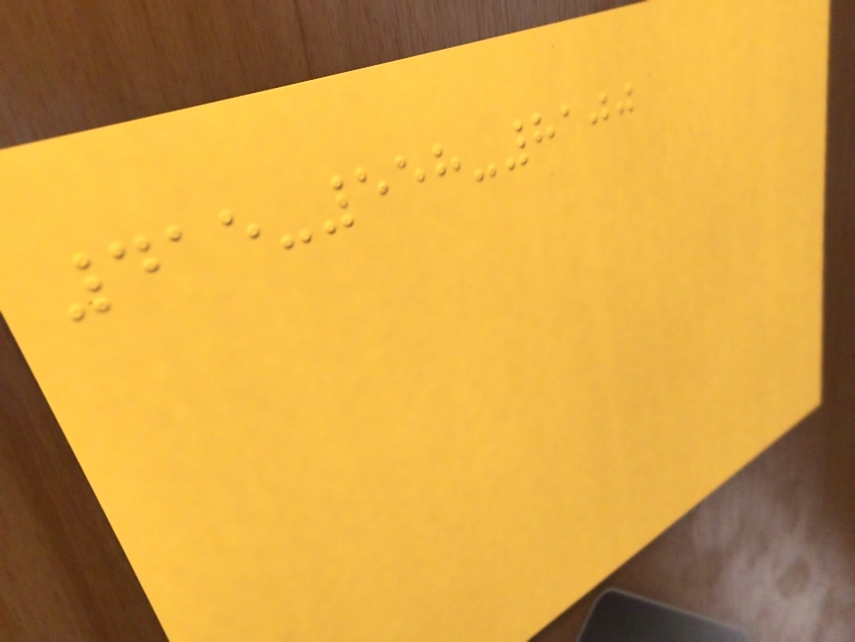415-558-8100
